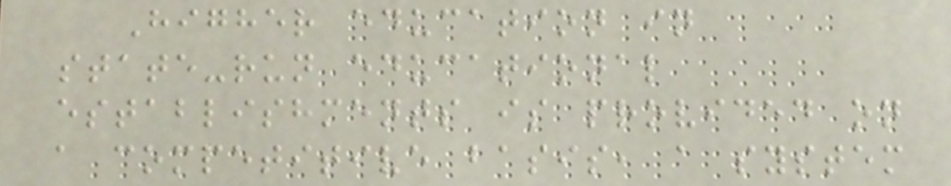Higher education in
state-run educational
establishments is provided on
a competitive basis, a system
